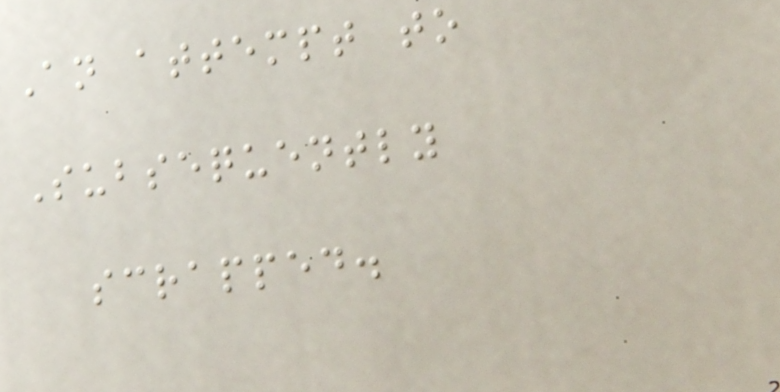An attempt to
Subsequently
scrapped.
